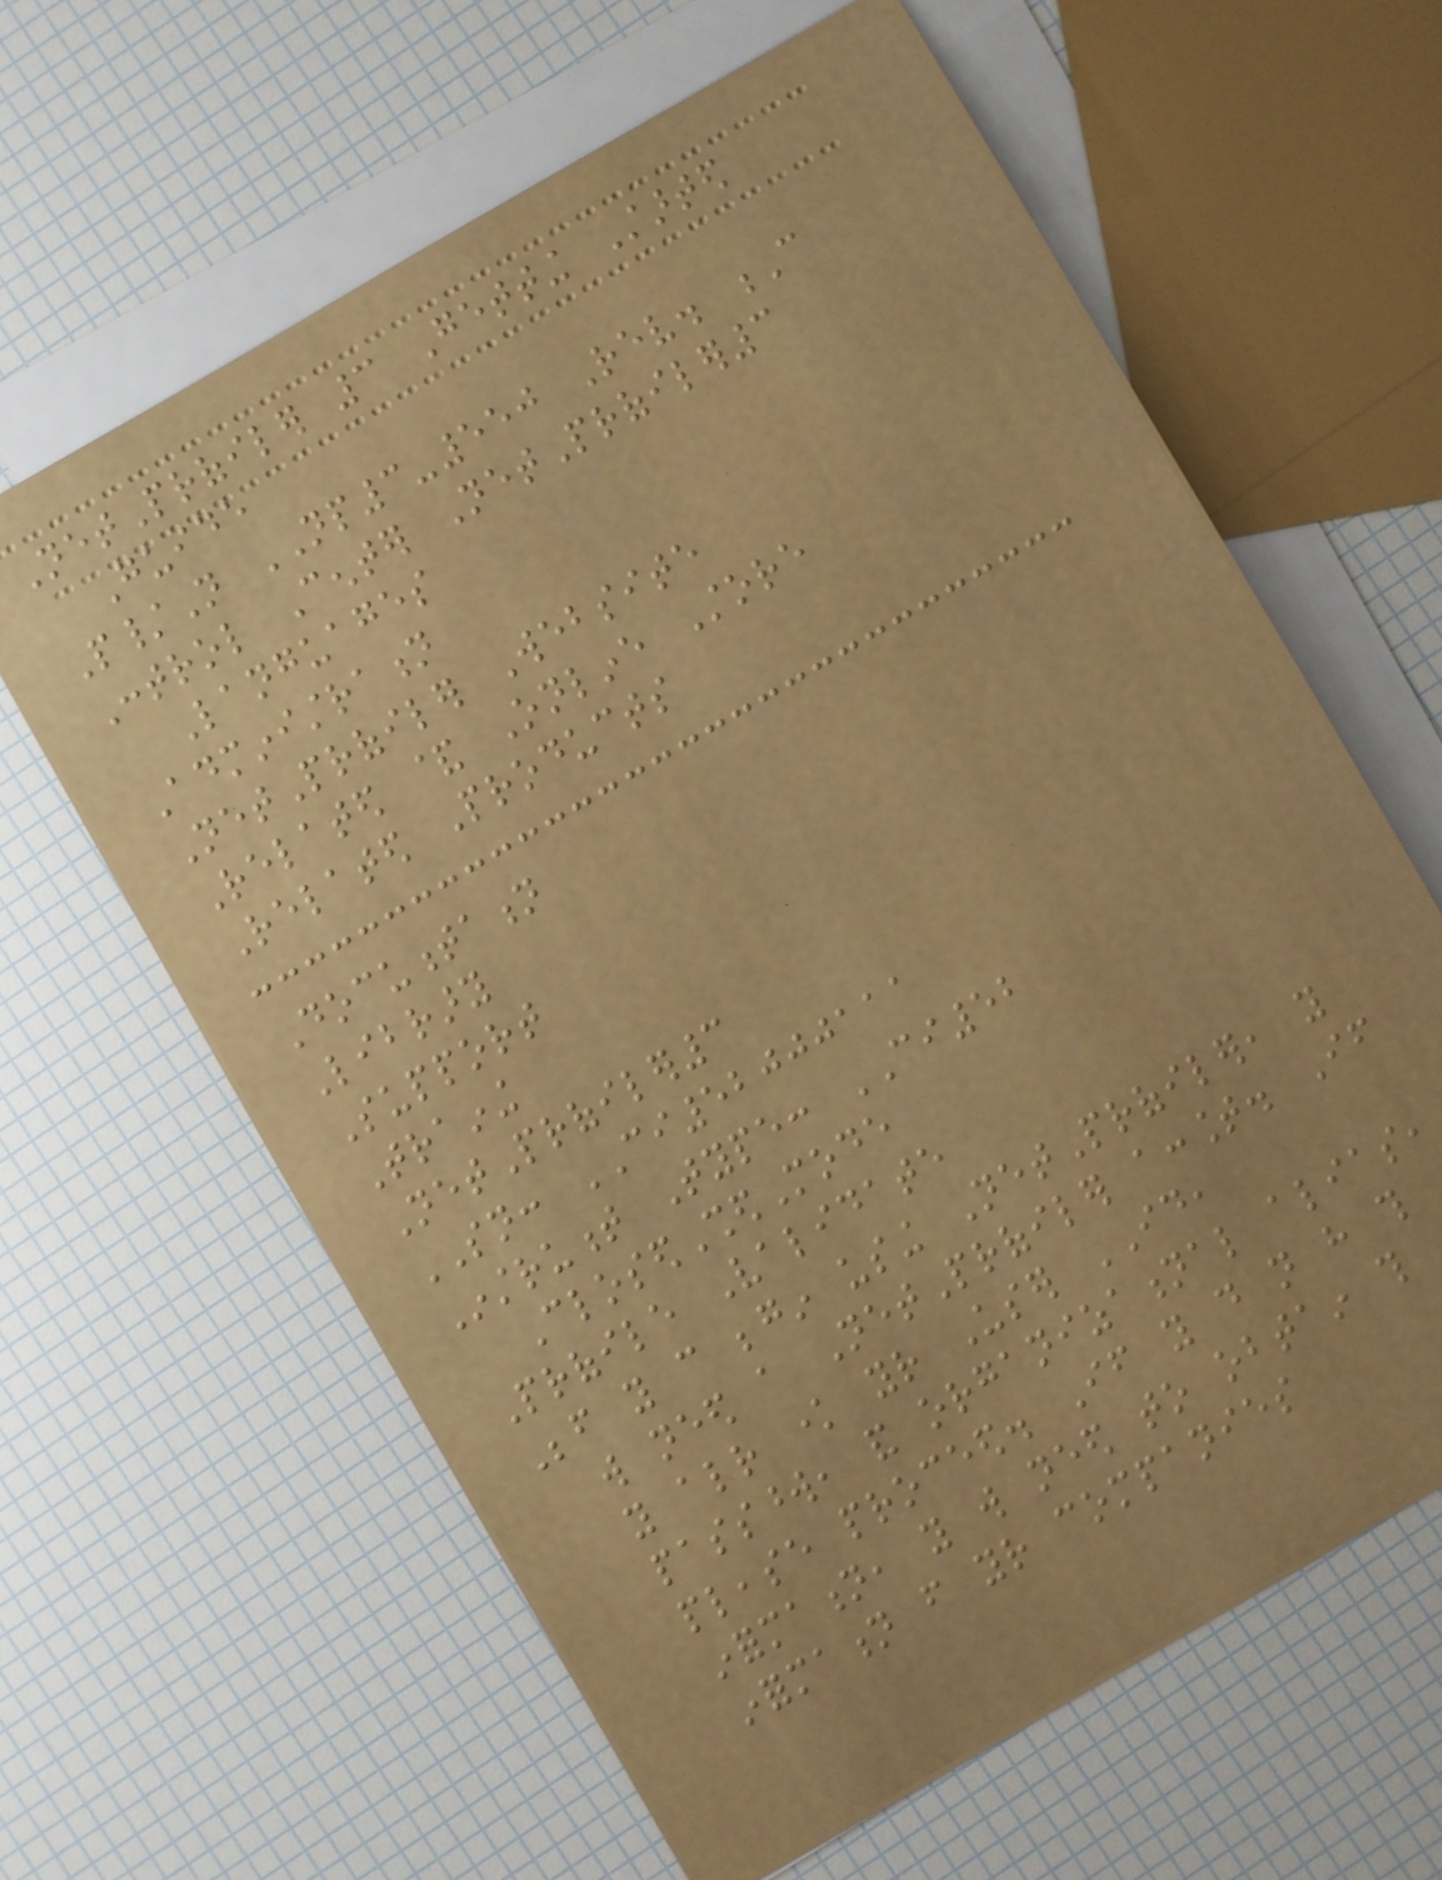NetProfiler 3 Getting Started
Guide
P/N NP3-550 Rev. C
Control Center NetProfiler3
Languages
Administration
NetProfiler Website
Related & Online Store
Related Products
Documentation
Library
Support
Training
NetProfiler3
SN: CI52000111
Instrument Type: CI52
ClosedShedMode
Profile Validate
Before you can begin using NetProfiler, you
will need a NetProfiler account. If
you already know your User ID,
password, and organizational alias,
please proceed. If you do not have this
information, you will need to obtain this
information from your companies
